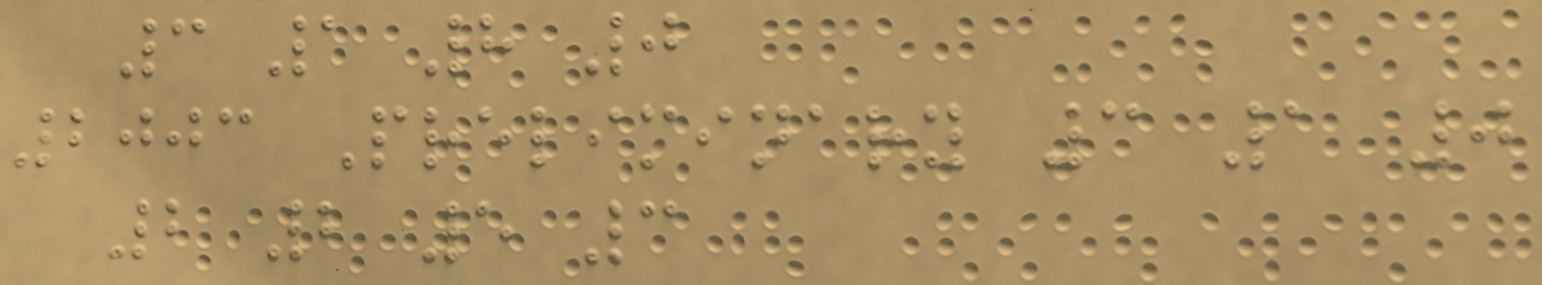3 1 8 0
2003 Preliminary 3 1 0
2 2 5 3
